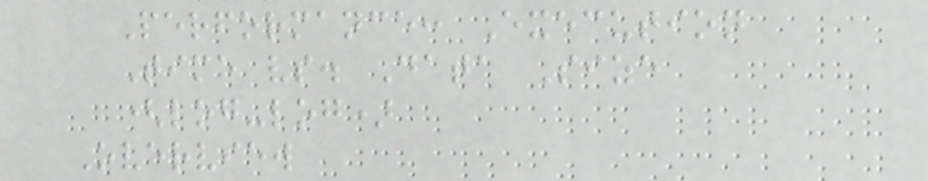Performance: Execution
Time vs. Data Size
(log-log)
Overview
